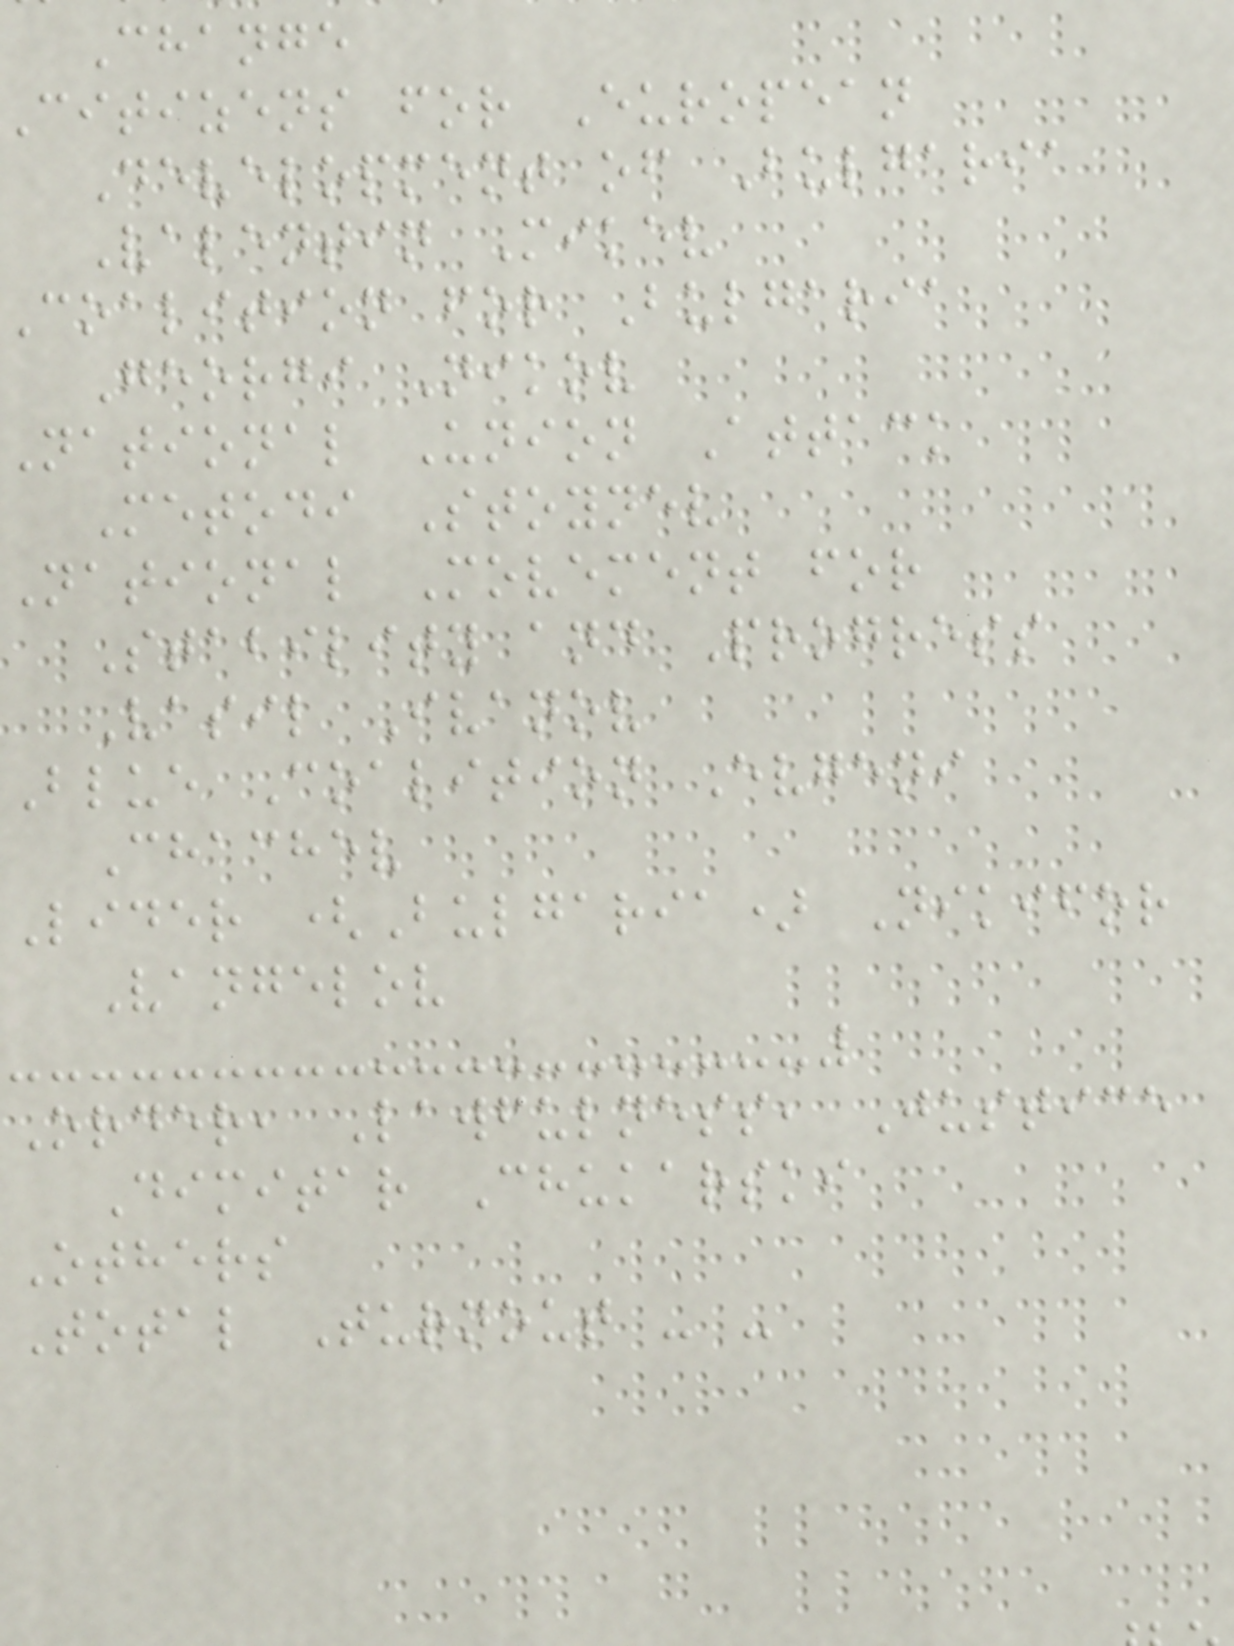Change
citizens for European
Development of Bulgaria
Valentin Mikev
coalition for Bulgaria
Georgi Nikov
National Union Attack
Metodi Stoynev
National Movement for
Stability and Progress
Vasil Ivanov
Blue Coalition Evgeni
Chachev
Lider (Bulgaria) Nikifor
Vangelov
Order, Lawfulness, Justice
Dimitar Chukarski
Others
Total Turnout - -
